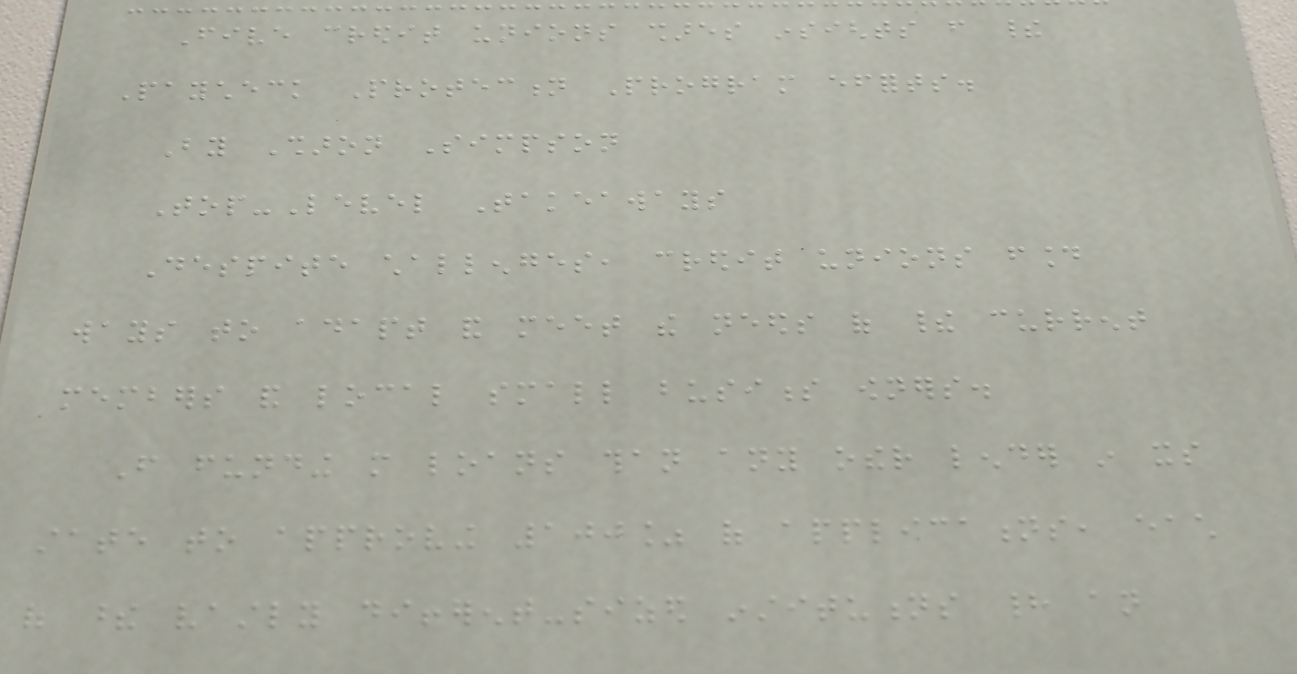Five credit unions shares insights from their
Paycheck Protection Program efforts.
By Sharon Simpson
Top-Level Takeaways
Despite challenges, credit unions found
ways to adapt and meet the needs of their current
members and local small business owners.
From funding more loans than any other lender in its
state to approving 100% of applications, each
of these vastly different-sized institutions had an
